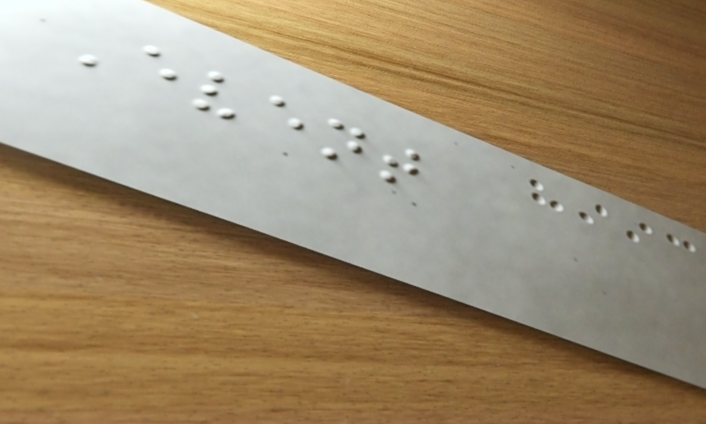Event
